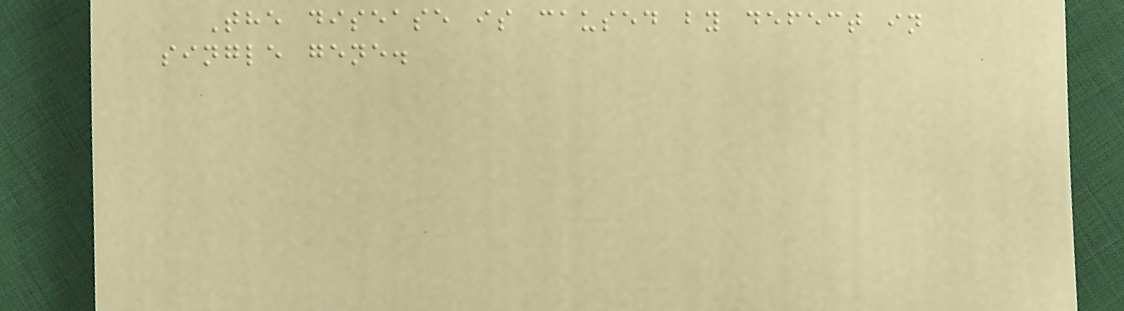The disease is caused by defect in
single gene.
